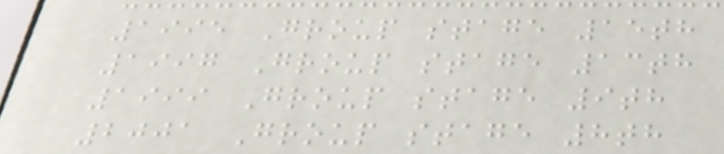1995 Group stage 15th
1997 Group stage 13th
1999 Group stage 9th
2001 Group stage 8th
